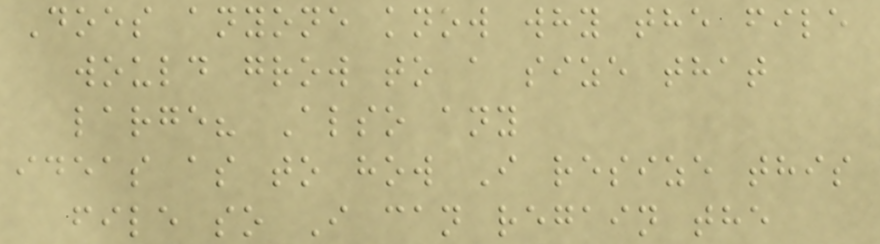Does anyone know why the file
would grow to a size that
large? Also any
ideas as to how I resize this
file so I can regain the
